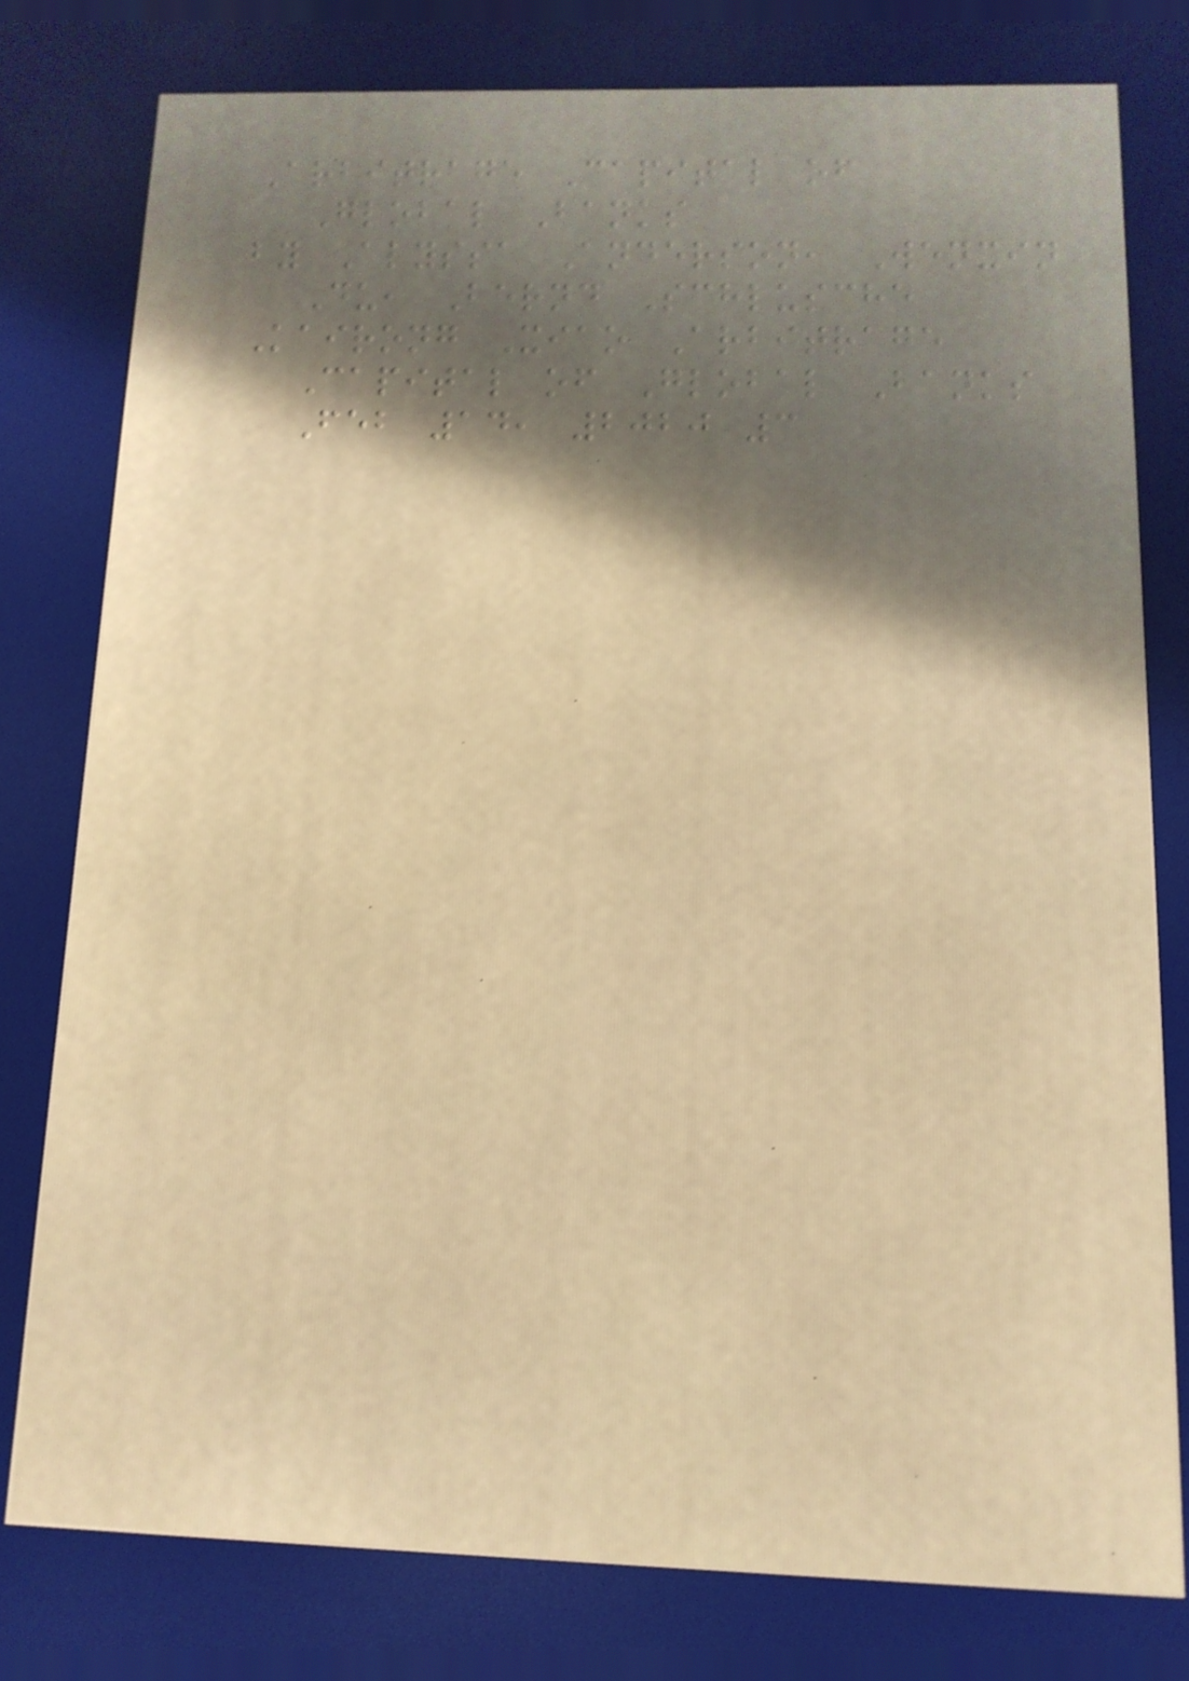Arbitrage Capital of
Global Banks
by Alyssa Anderson, Wenxin
Du, Bernd Schlusche
Kairong Xiao Arbitrage
Capital of Global Banks
Feb 14, 2020 3
